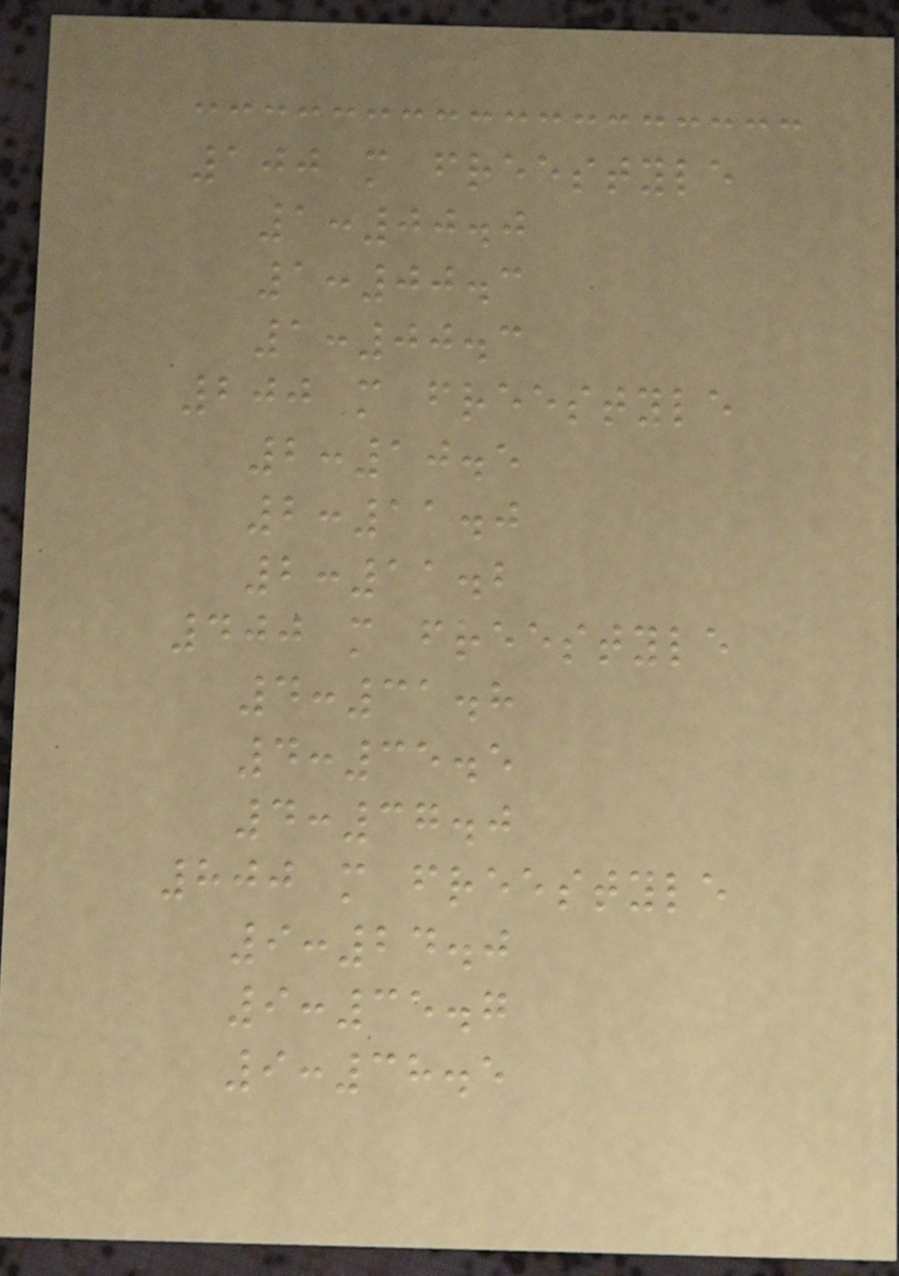100 m freestyle
1:00.0
1:00.3
1:00.3
200 m freestyle
2:10.5
2:11.0
2:11.2
400 m freestyle
4:31.8
4:35.5
4:37.0
800 m freestyle
9:24.0
9:35.7
9:38.5
